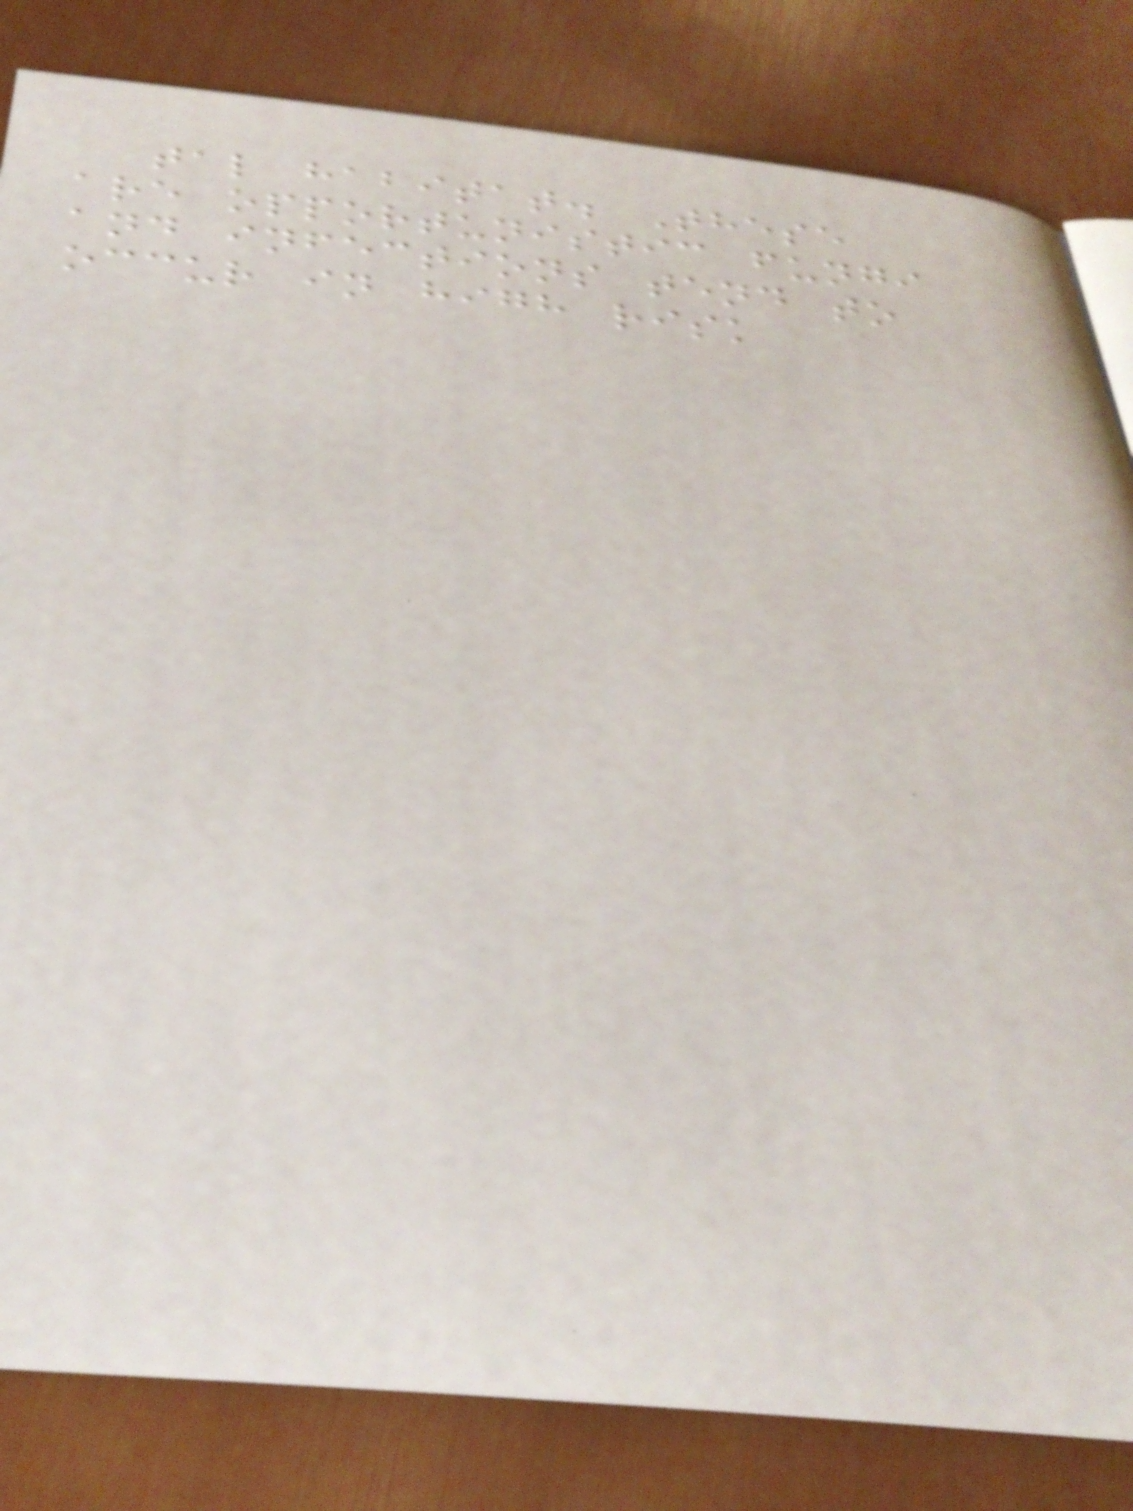tal habitat. These
are opportunistic fungi
and infections tend to
occur in high risk
